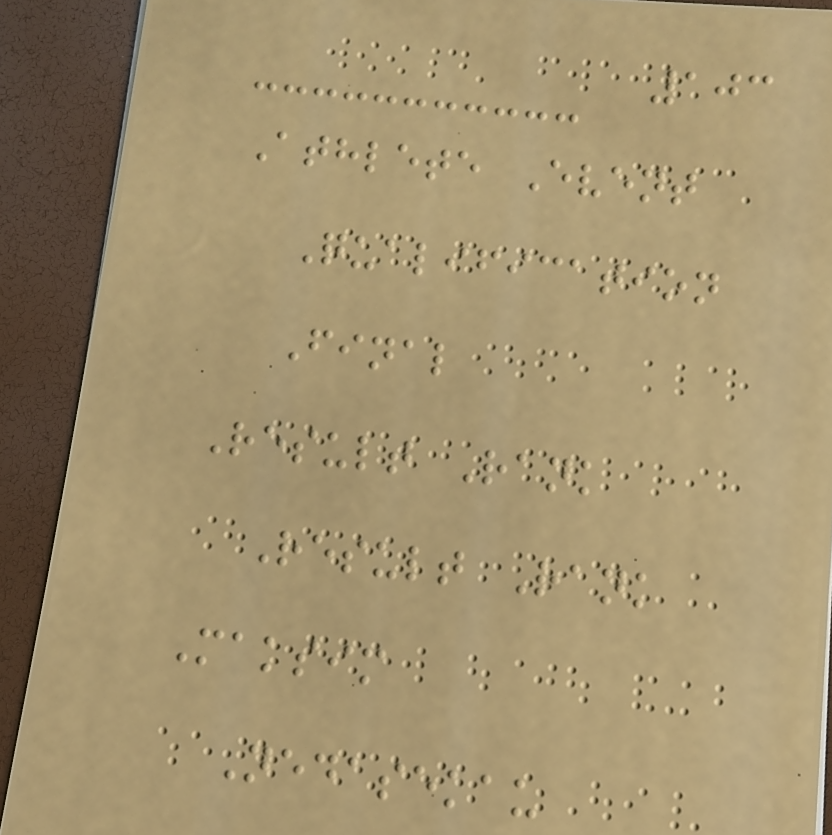103
Athlete Event
Qualification
Final
Result Rank
Result Rank
Maksim
Nedasekau
